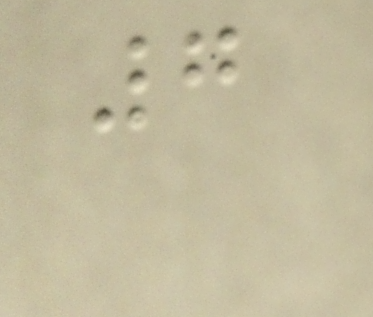7
